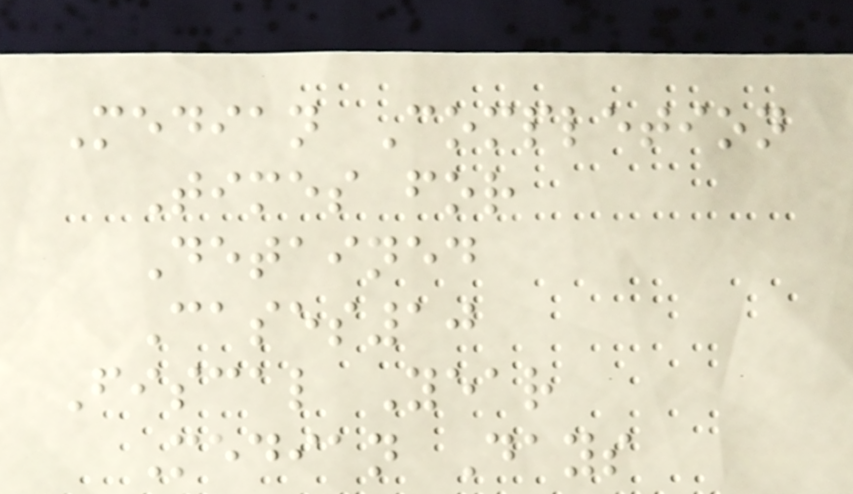Median Completion
Times for
Detained
Cases10
Fiscal Year
Median Days
